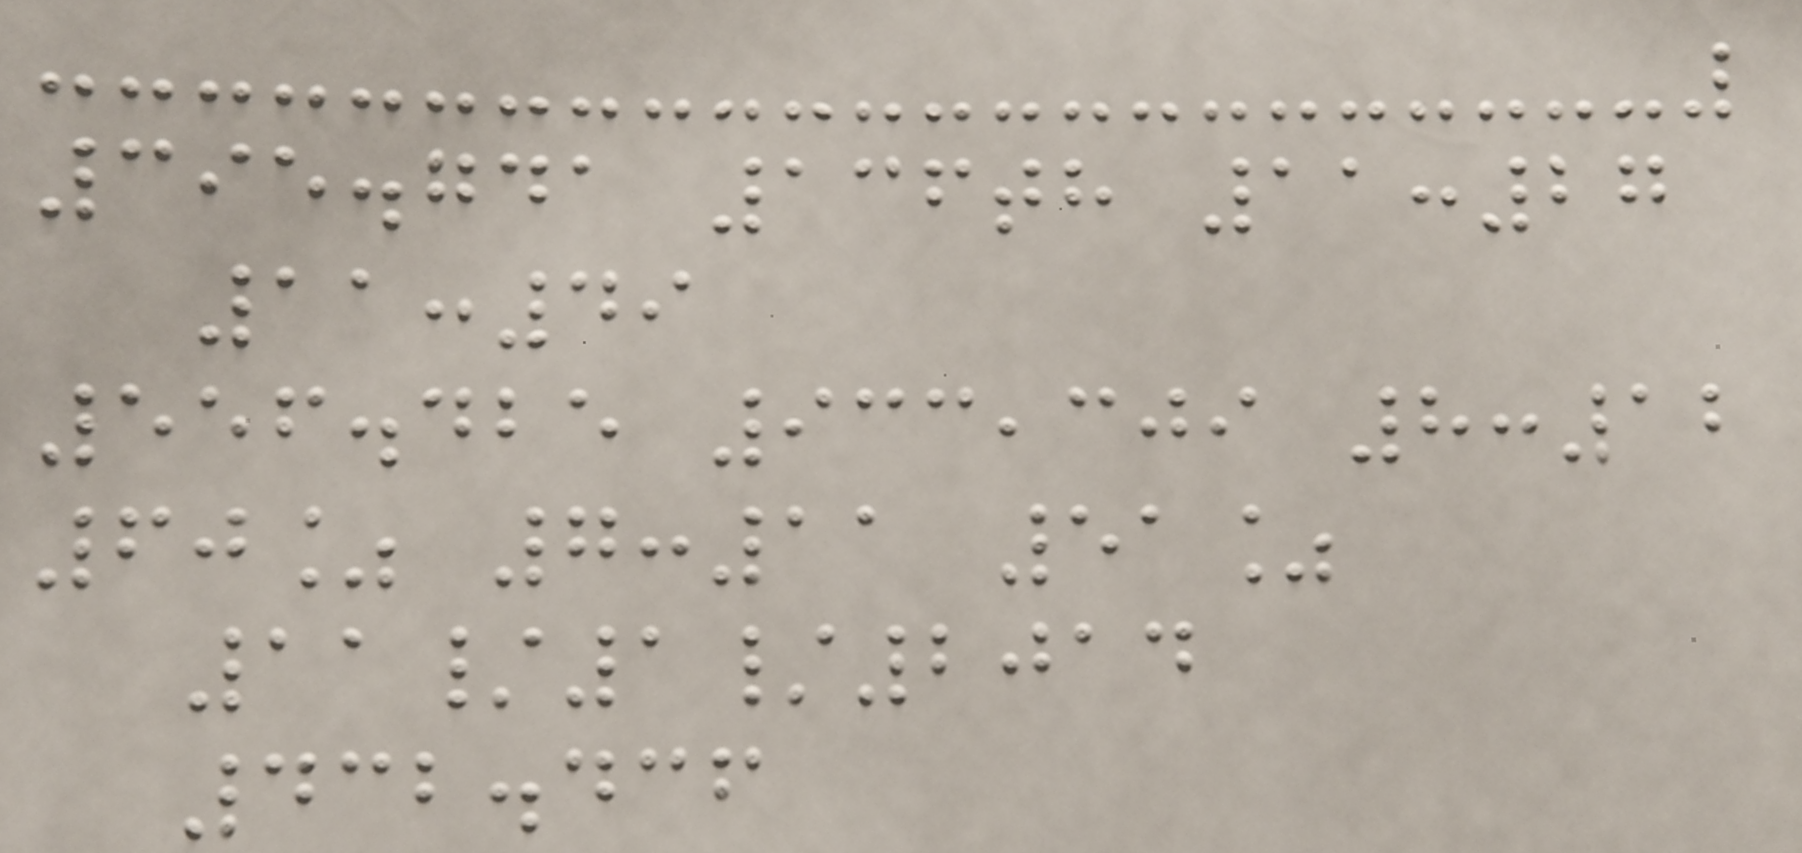395.741 136th 11:27
11:49
556.425 933,309 8:12
60% 7:11 51%
11/1/2014
432.436
